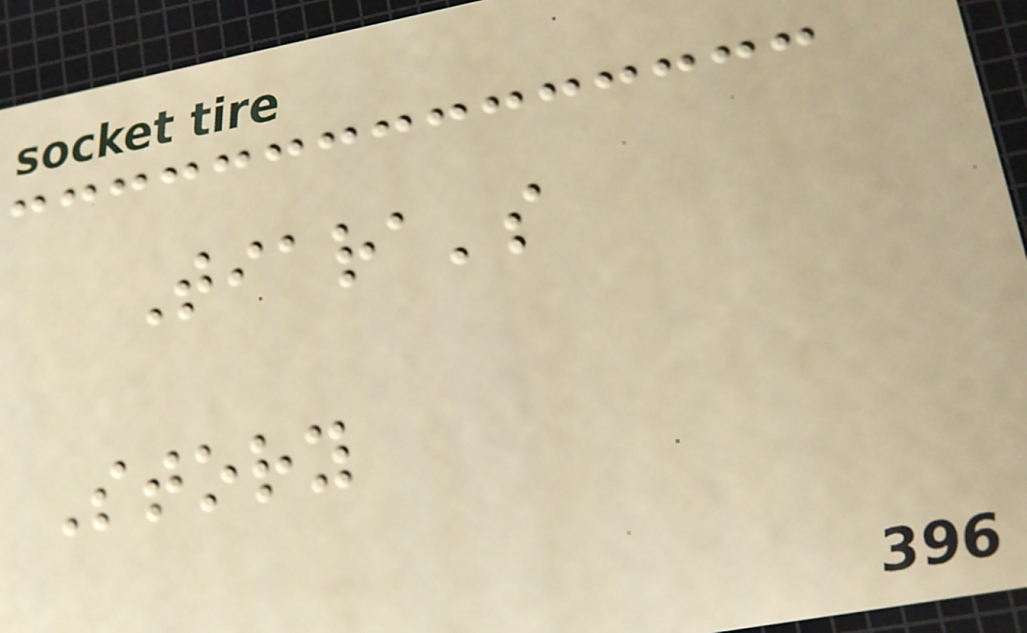Tiara's
Story
